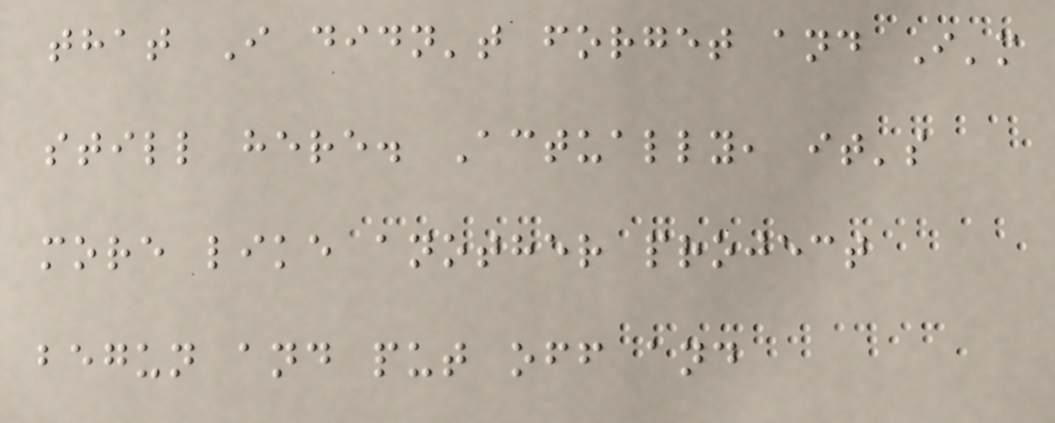that I didn't forget and I'm
still here. Actually, it's
more like another project
begun and put off and
